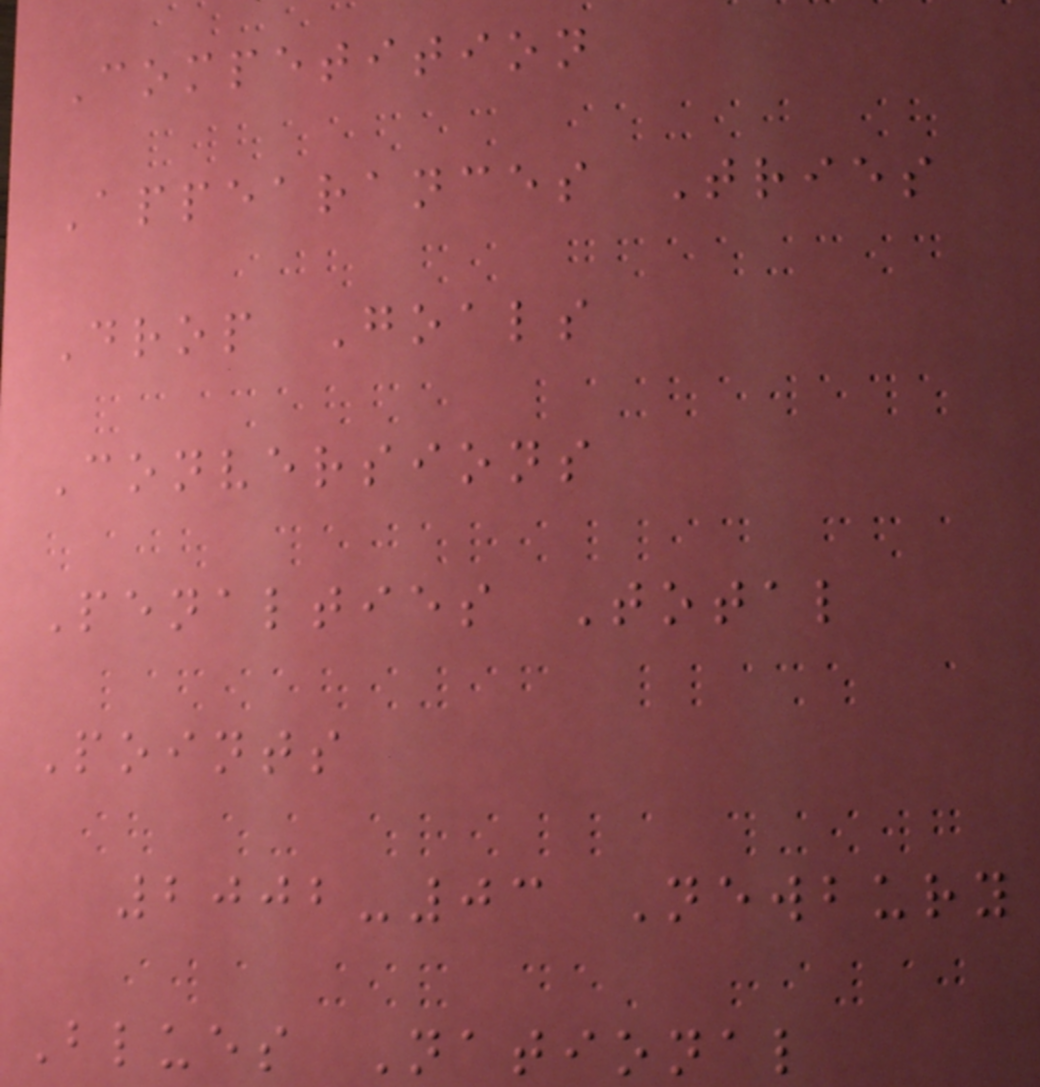Competition
Appearances Tries
Drop Goals
Conversions
Penalties Total
Points
2002-03 Newbury
Blues National
